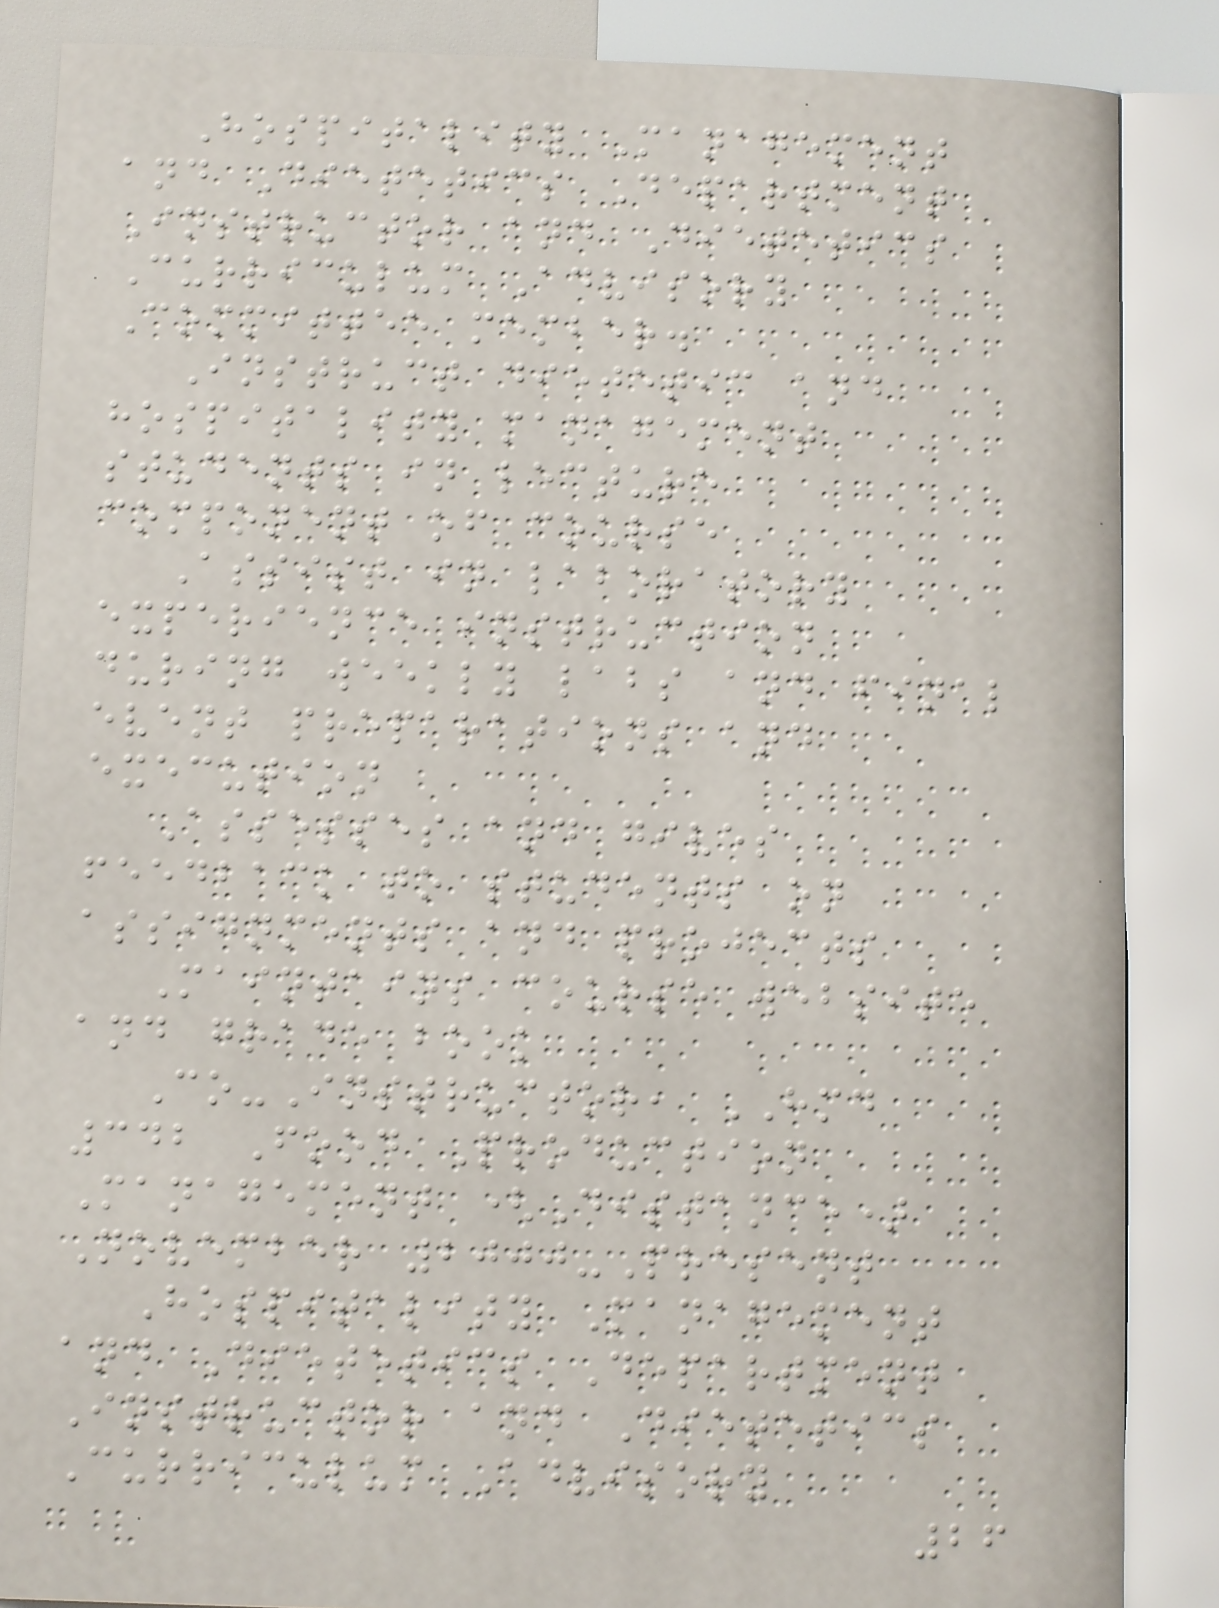Hospitality Management
and Dietetics Department
Instructor and Dietetics
Curriculum Advisory
Committee member.
Instruct dietetic and
hospitality management
students in lecture
component of course
Assist in laboratory
experience instruction
during weekly labs and final
event preparations and
execution
Assesses and gives
feedback to students on
assignments and projects
Maintains course website
and grade book
Co-Instructor, HMD
342 Food Production
Management (Distance)
November 2000-Present
Hospitality Management
and Dietetics Department
Instructor and Dietetics
Curriculum Advisory
26
